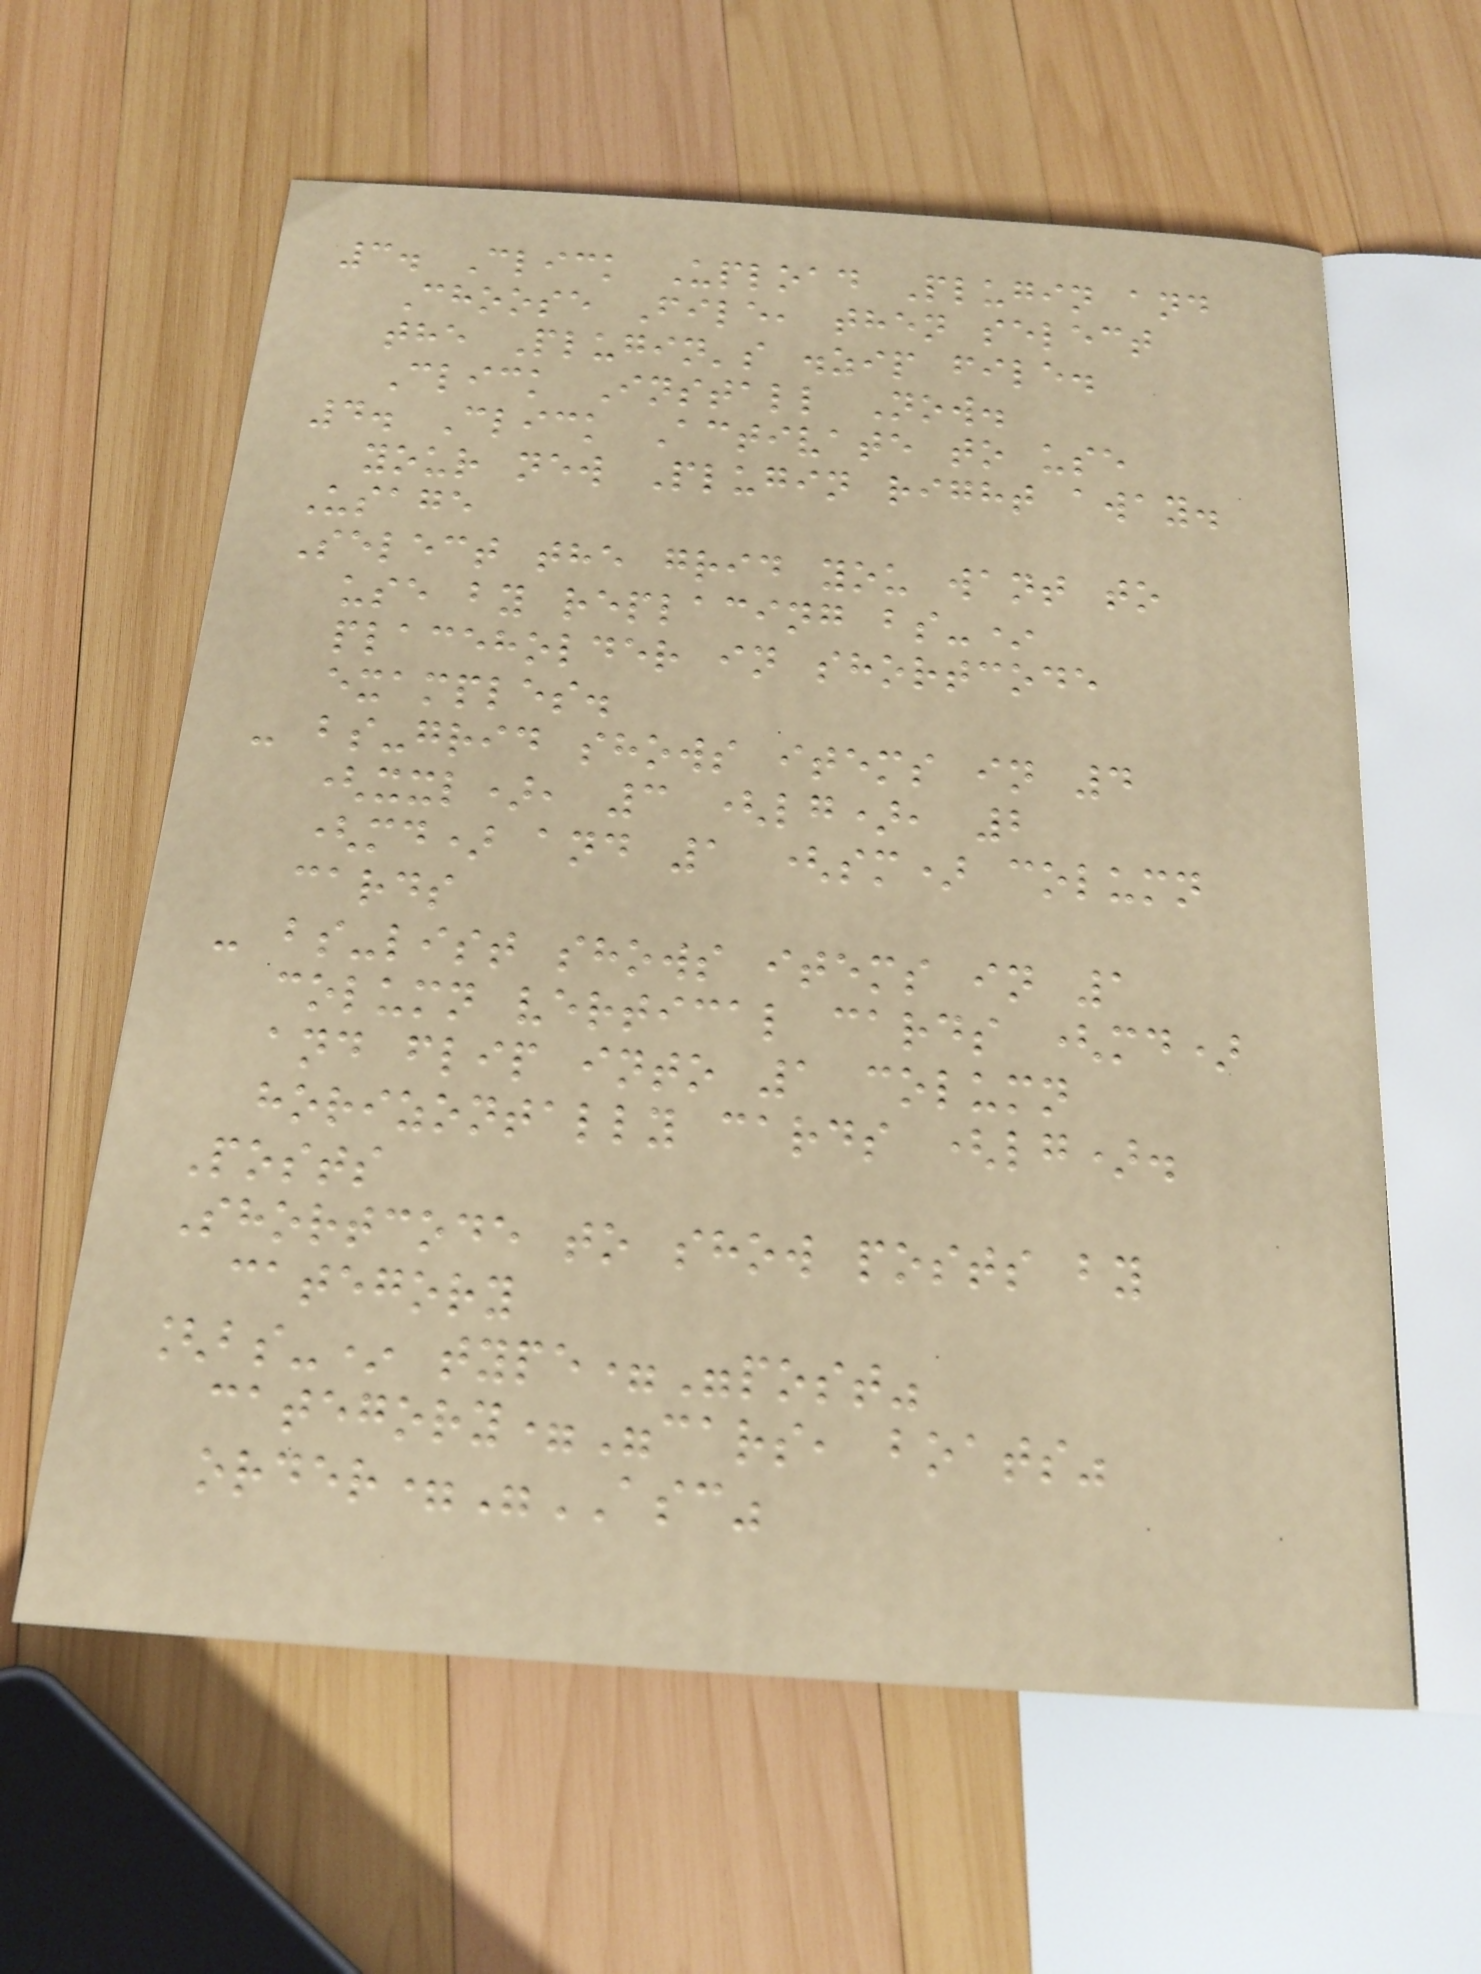3. Click Upload Plugin and
Choose File, then select
the Plugin's .zip file.
Click Install Now.
4. Click Activate to use
your new Plugin right away.
Usage
Select the grid you want to
use by replacing bs-*
placeholder in shortcode
examples.
- bs-grid shows items in 4
(xxl), 3 (lg), 2
(md) and 1 (sm) column
cards
- bs-list shows items in 1
column vertical cards (md)
and flip into 1 column
horizontally cards (lg).
Posts
Shortcode to show posts by
category
[bs-* type="post"
category="cars, boats"
order="ASC"
